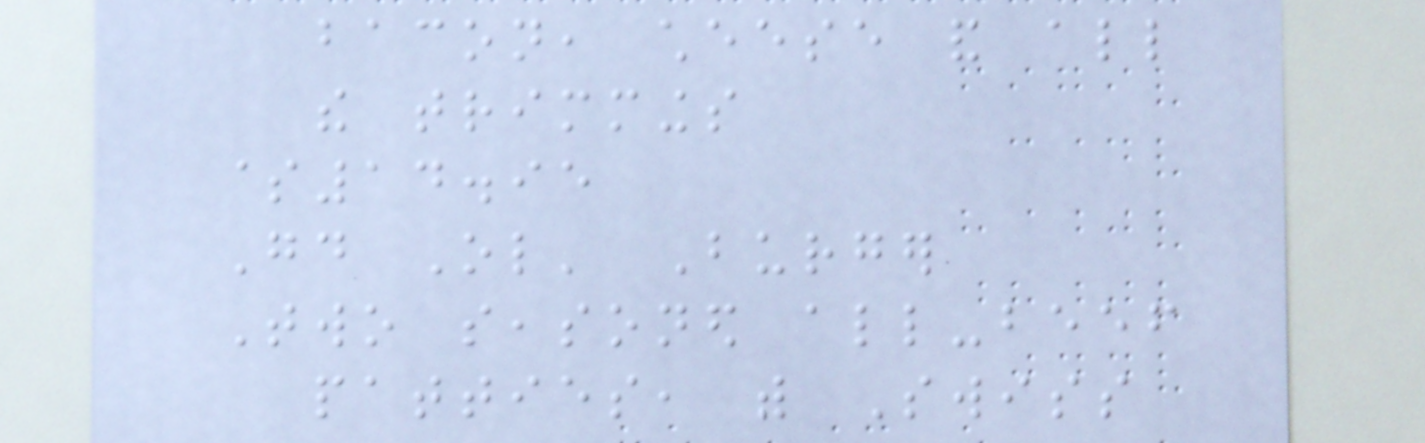bacon, cheese and all
the trimmings
$14.95
Good Ol' Burger
Two seasoned all-beef
patties, with Swiss
